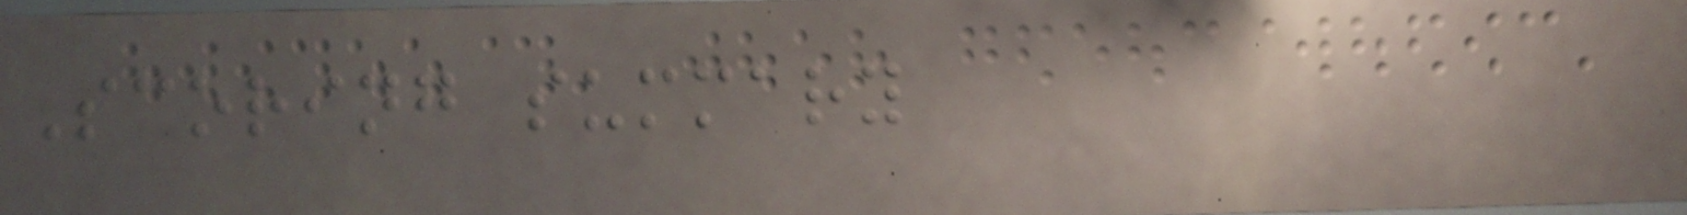Scoring summary
